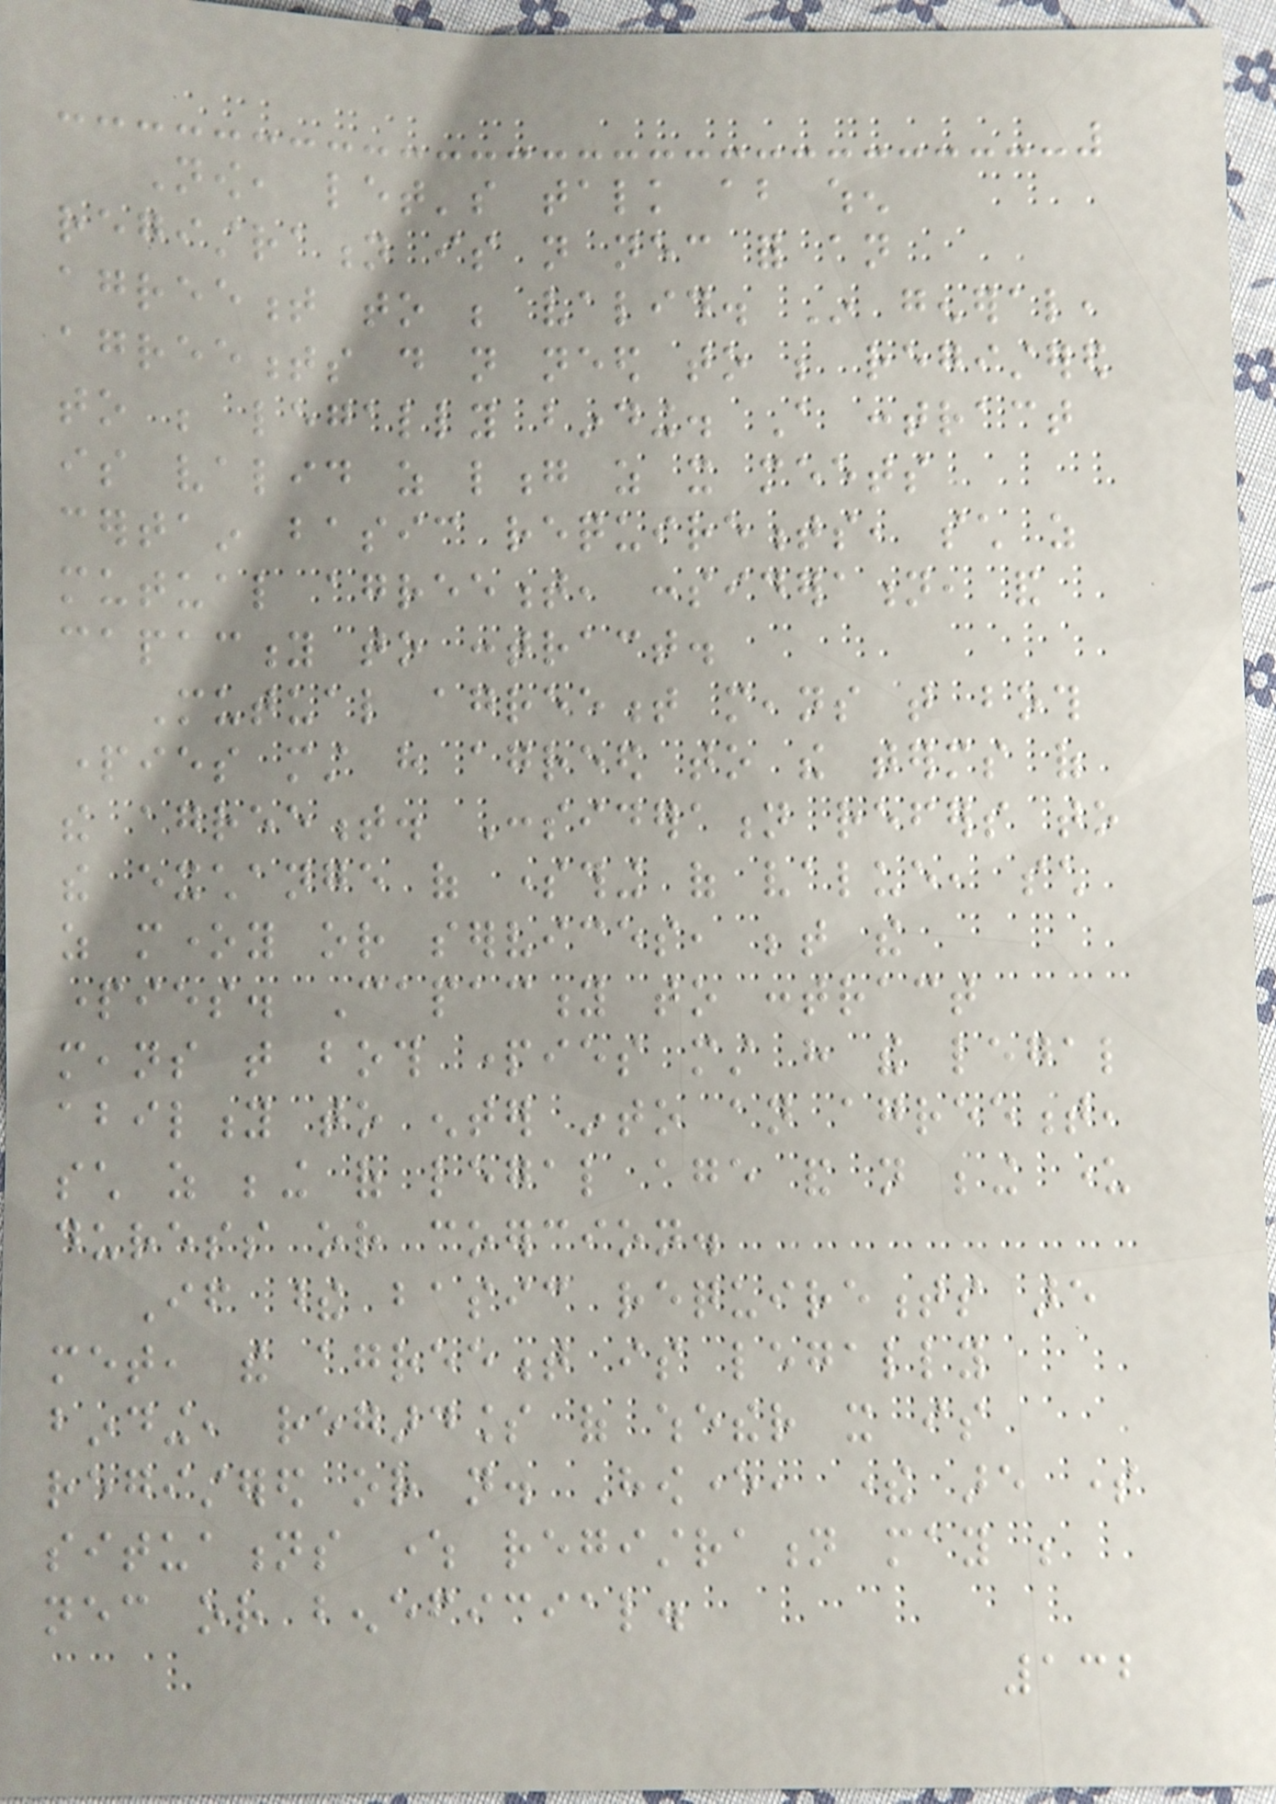Now, let's talk about when
registration is not necessary for an
agreement to be valid. In general,
agreements do not need to be registered
to be legally binding. A contract
is valid as long as it meets
certain basic requirements, such as
mutual agreement, consideration, and
capacity to contract.
Mutual agreement means that both
parties must have agreed to the terms of
the agreement. Consideration refers to
the exchange of something of value, such
as money or services, between the
parties. Capacity to contract
means that both parties must have the legal
ability to enter into an agreement,
such as being of legal age and not being under
duress or coercion.
If these basic requirements are
met, the agreement is legally
binding, regardless of whether it is
registered or not. However, there are some
situations where registration may be
necessary or beneficial.
132
